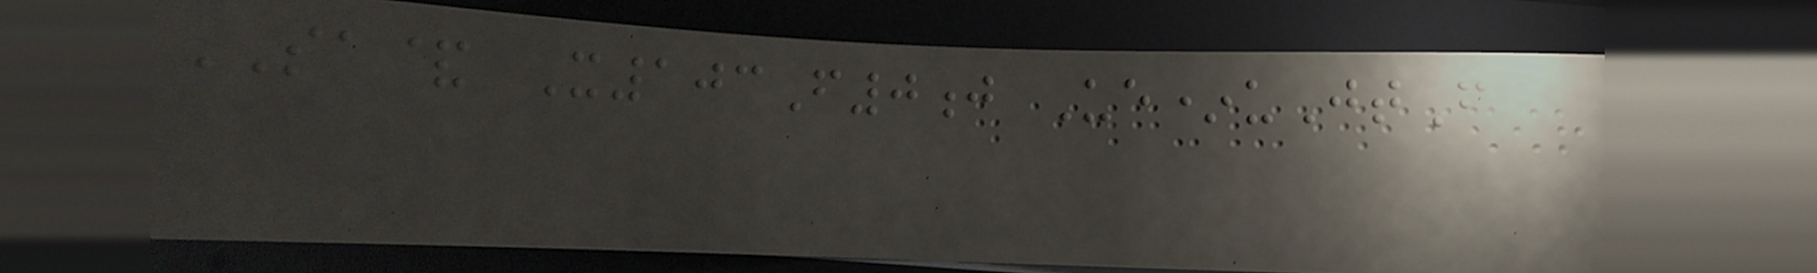SA& X103F0j Ue*uJtF
